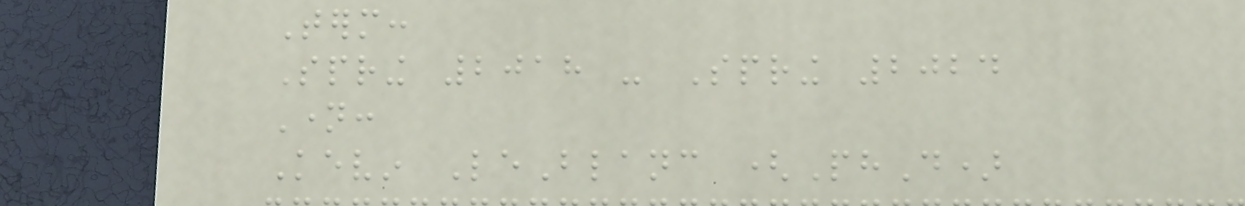Term:
Spring 2018 - Spring 2024
Name:
Kevin LeBlanc (PhD)
